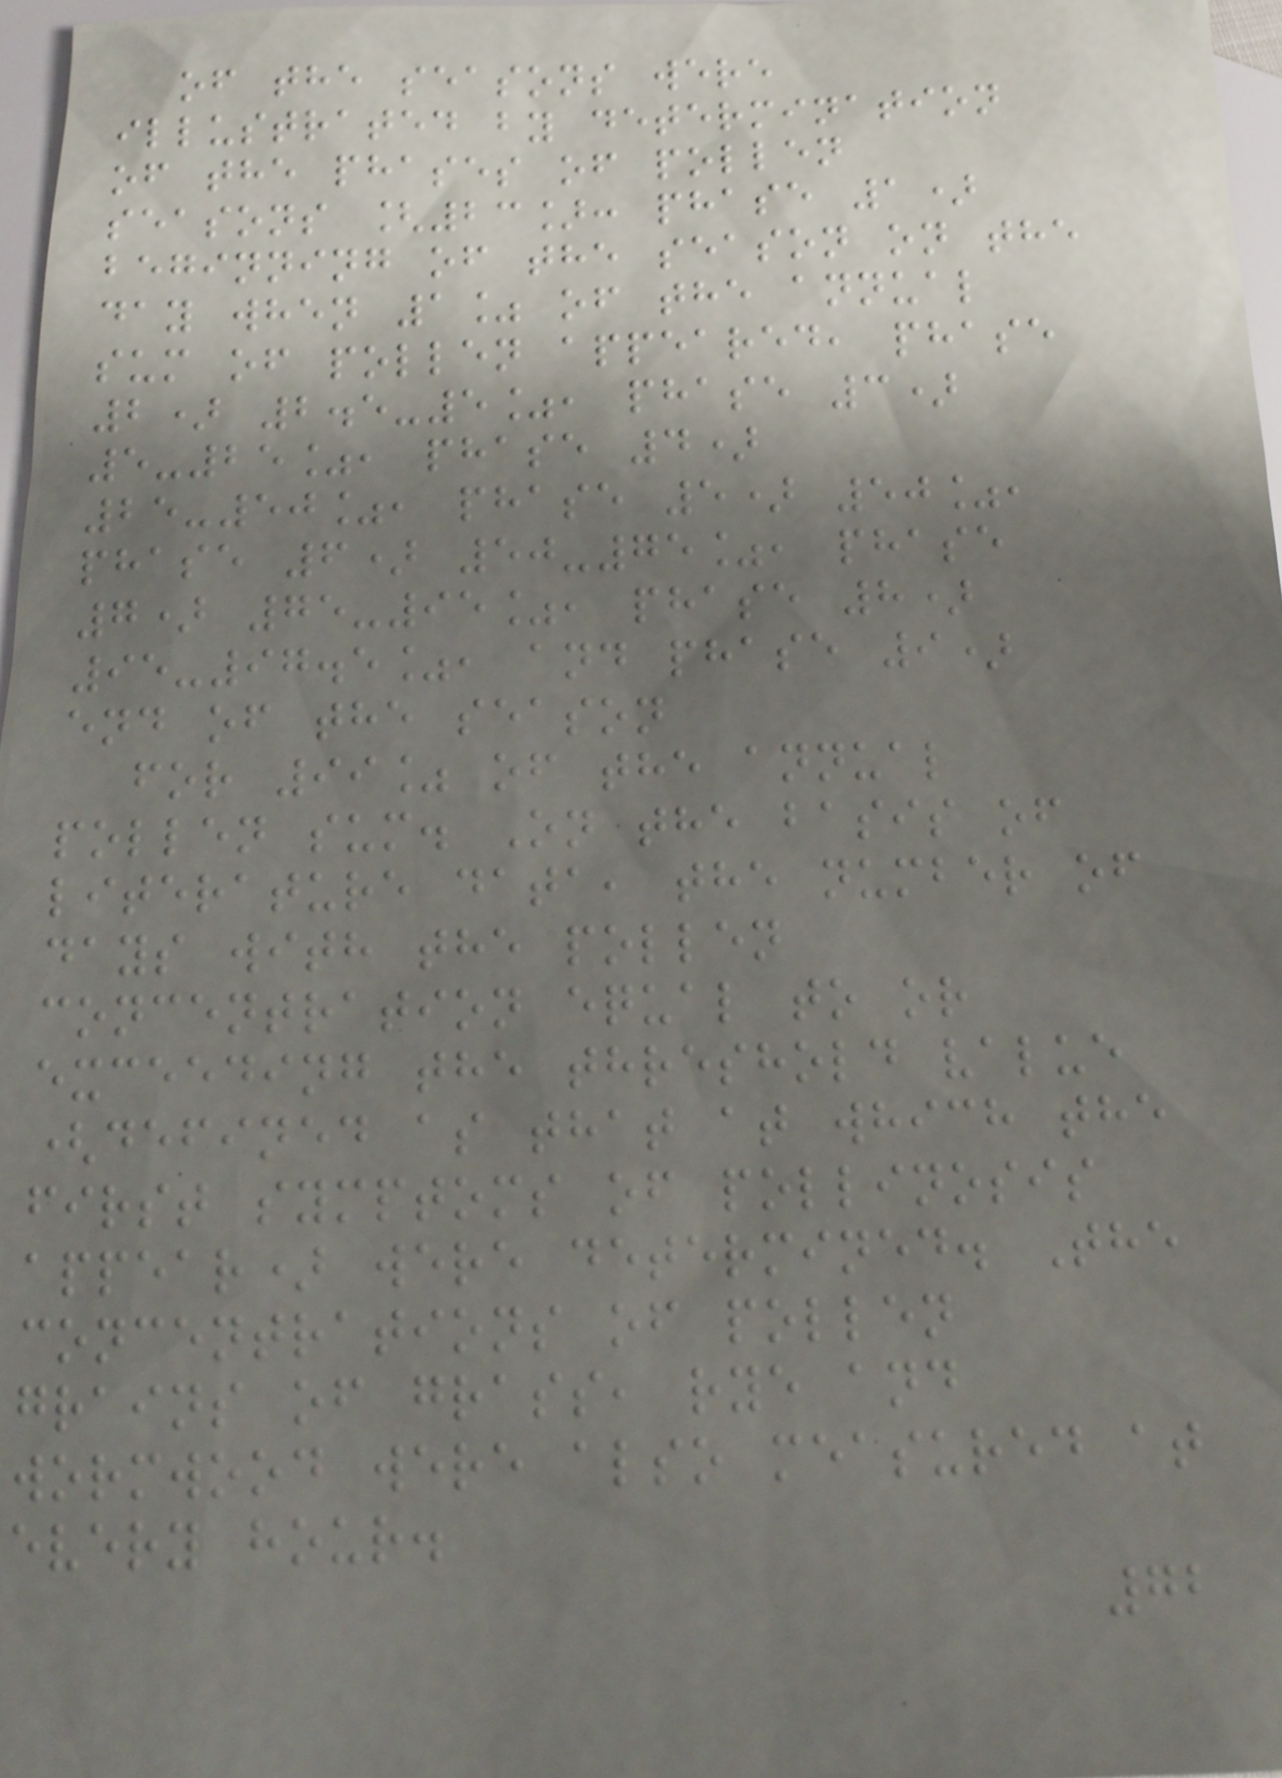of the seasons were
illustrated by determination
of the phases of pollen
seasons [23]: phase 1)
beginning of the season on the
day when 1% of the annual
sum of pollen appeared, phase
2) 2.5-5%, phase 3)
5-25%, phase 4)
25-50%, phase 5) 50%,
phase 6) 50-75%, phase
7) 75-95%, phase 8)
95-97.5%, and phase 9)
end of the season
for 99% of the annual
pollen sum. On the basis of
literature data, the number of
days with the pollen
concentration equal to or
exceeding the threshold value
(defined as that at which the
first symptoms of pollinosis
appear) were determined. The
concentrations of pollen
grains of grass, rye and
wormwood were also measured at
every hour.
72
